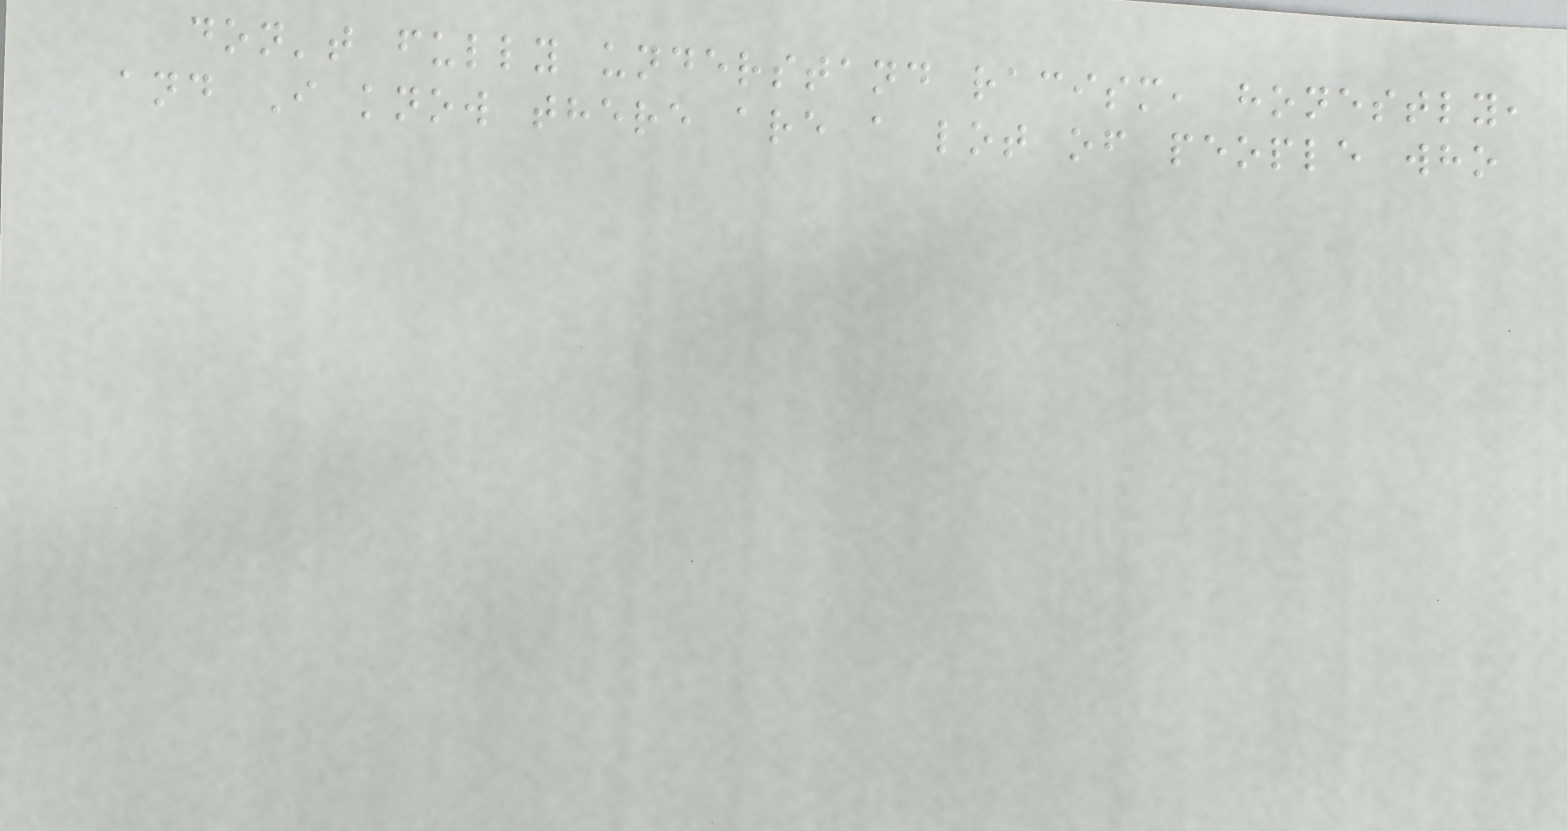don't fully understand racism, honestly,
and I know there are a lot of people who
